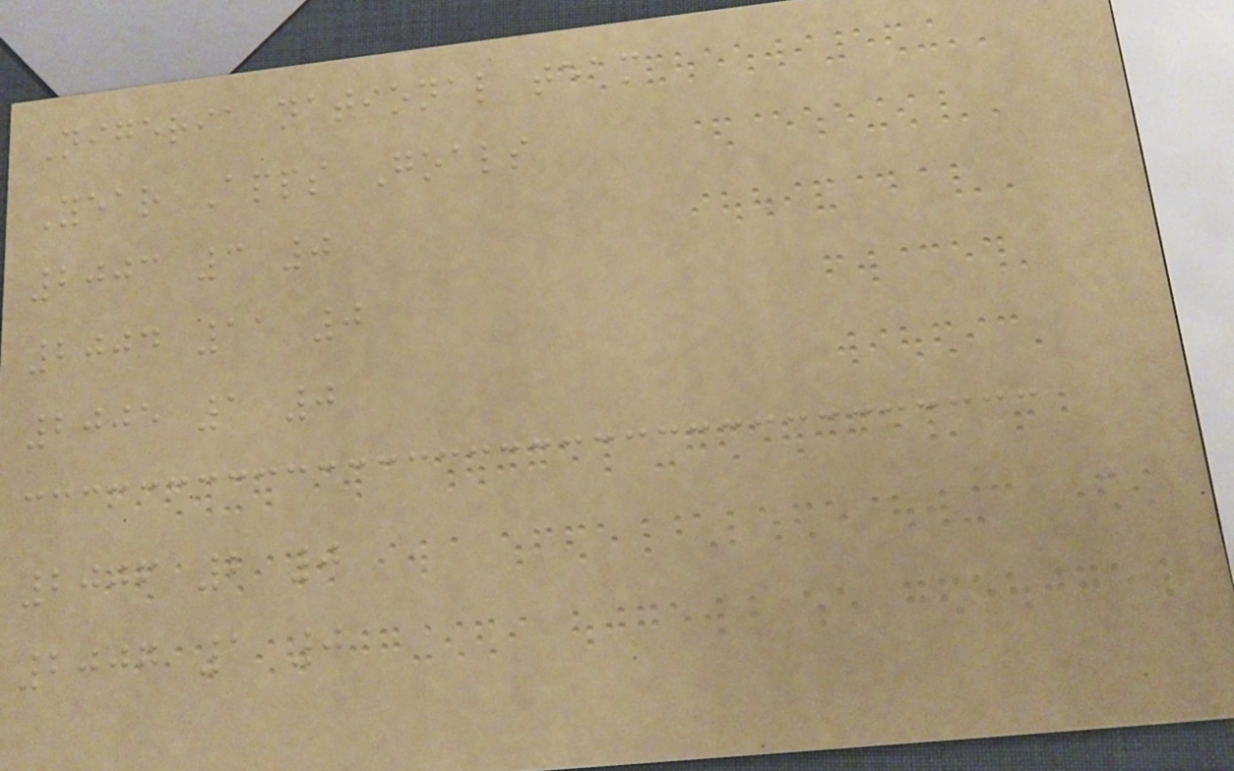Nigeria national team
Year Apps Goals
2003 3 0
2004 11 0
2005 1 0
2006 2 0
2007 1 0
